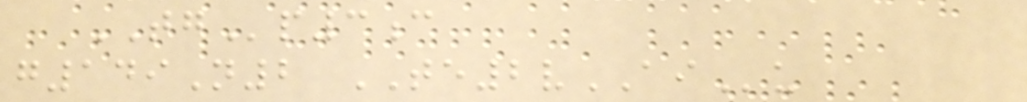TGp3c
g149N2 TE2vAIu
